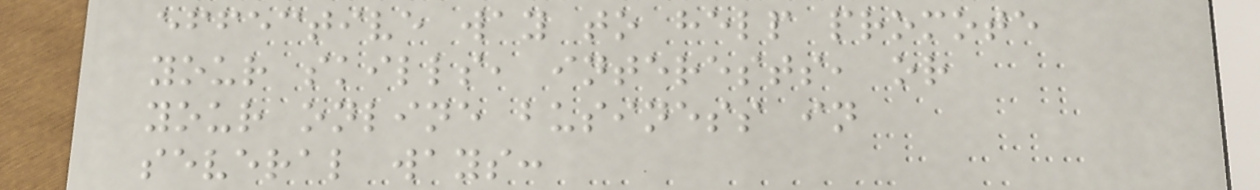effective way to help promote
your skills, interests, or
your online business in
several ways:
